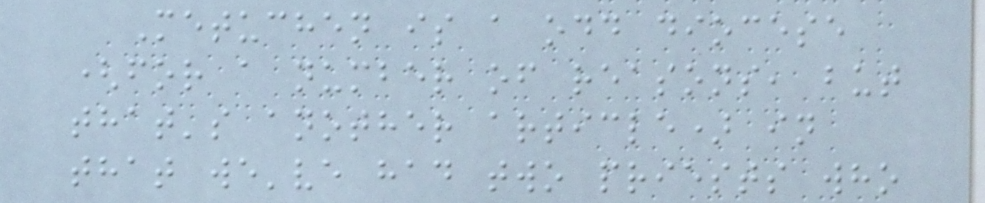Metuchen is a odd diocese
(for a number of reasons, but
that's another article) in
that we've had two priests who
